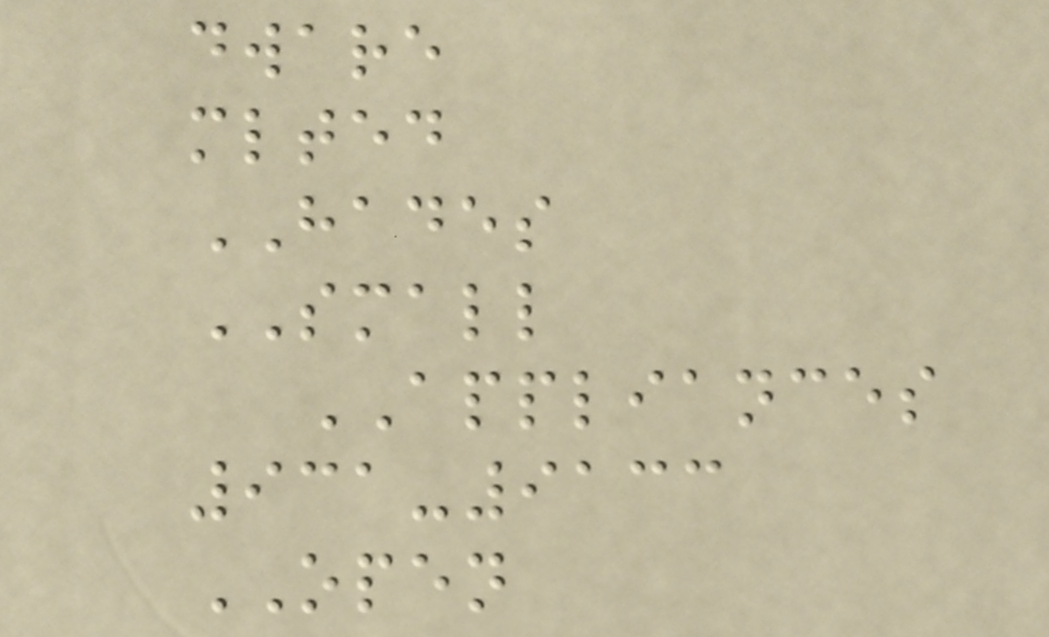dware
mlted
HADES
SMALL
APPLIANCES
931-9133
OPEN
